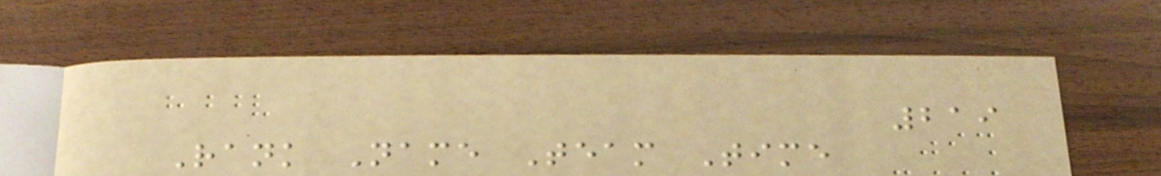219
Rank Name Team Time
